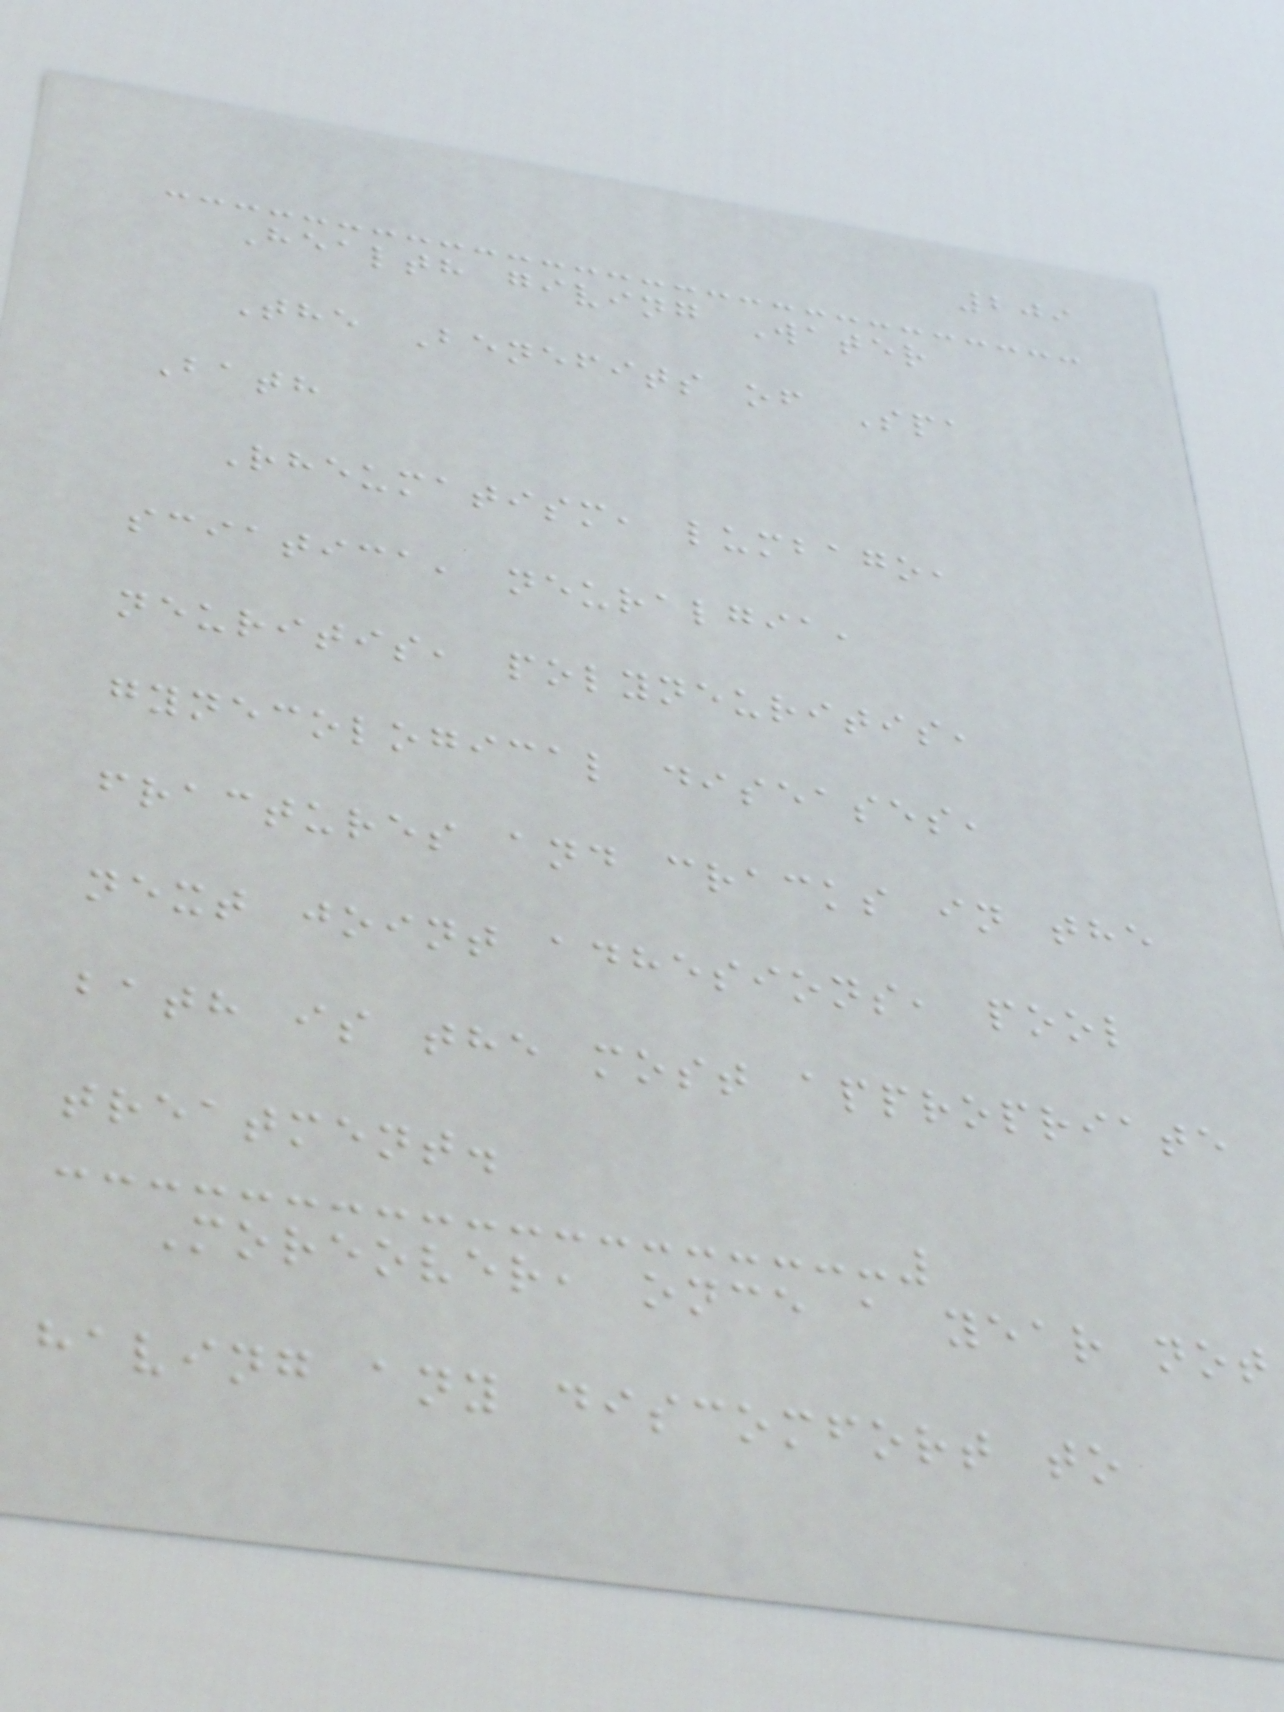209
Health giving Water
The Benefits of Spa
Bath
Rheumatism, lumbago,
sciatica, neuralgia,
neuritis, polyneuritis,
gynecological diseases,
fractures and cracks in the
next joint adhesions, pool
bath is the most appropriate
treatment.
Moreover, once a year not
having any discomfort to
